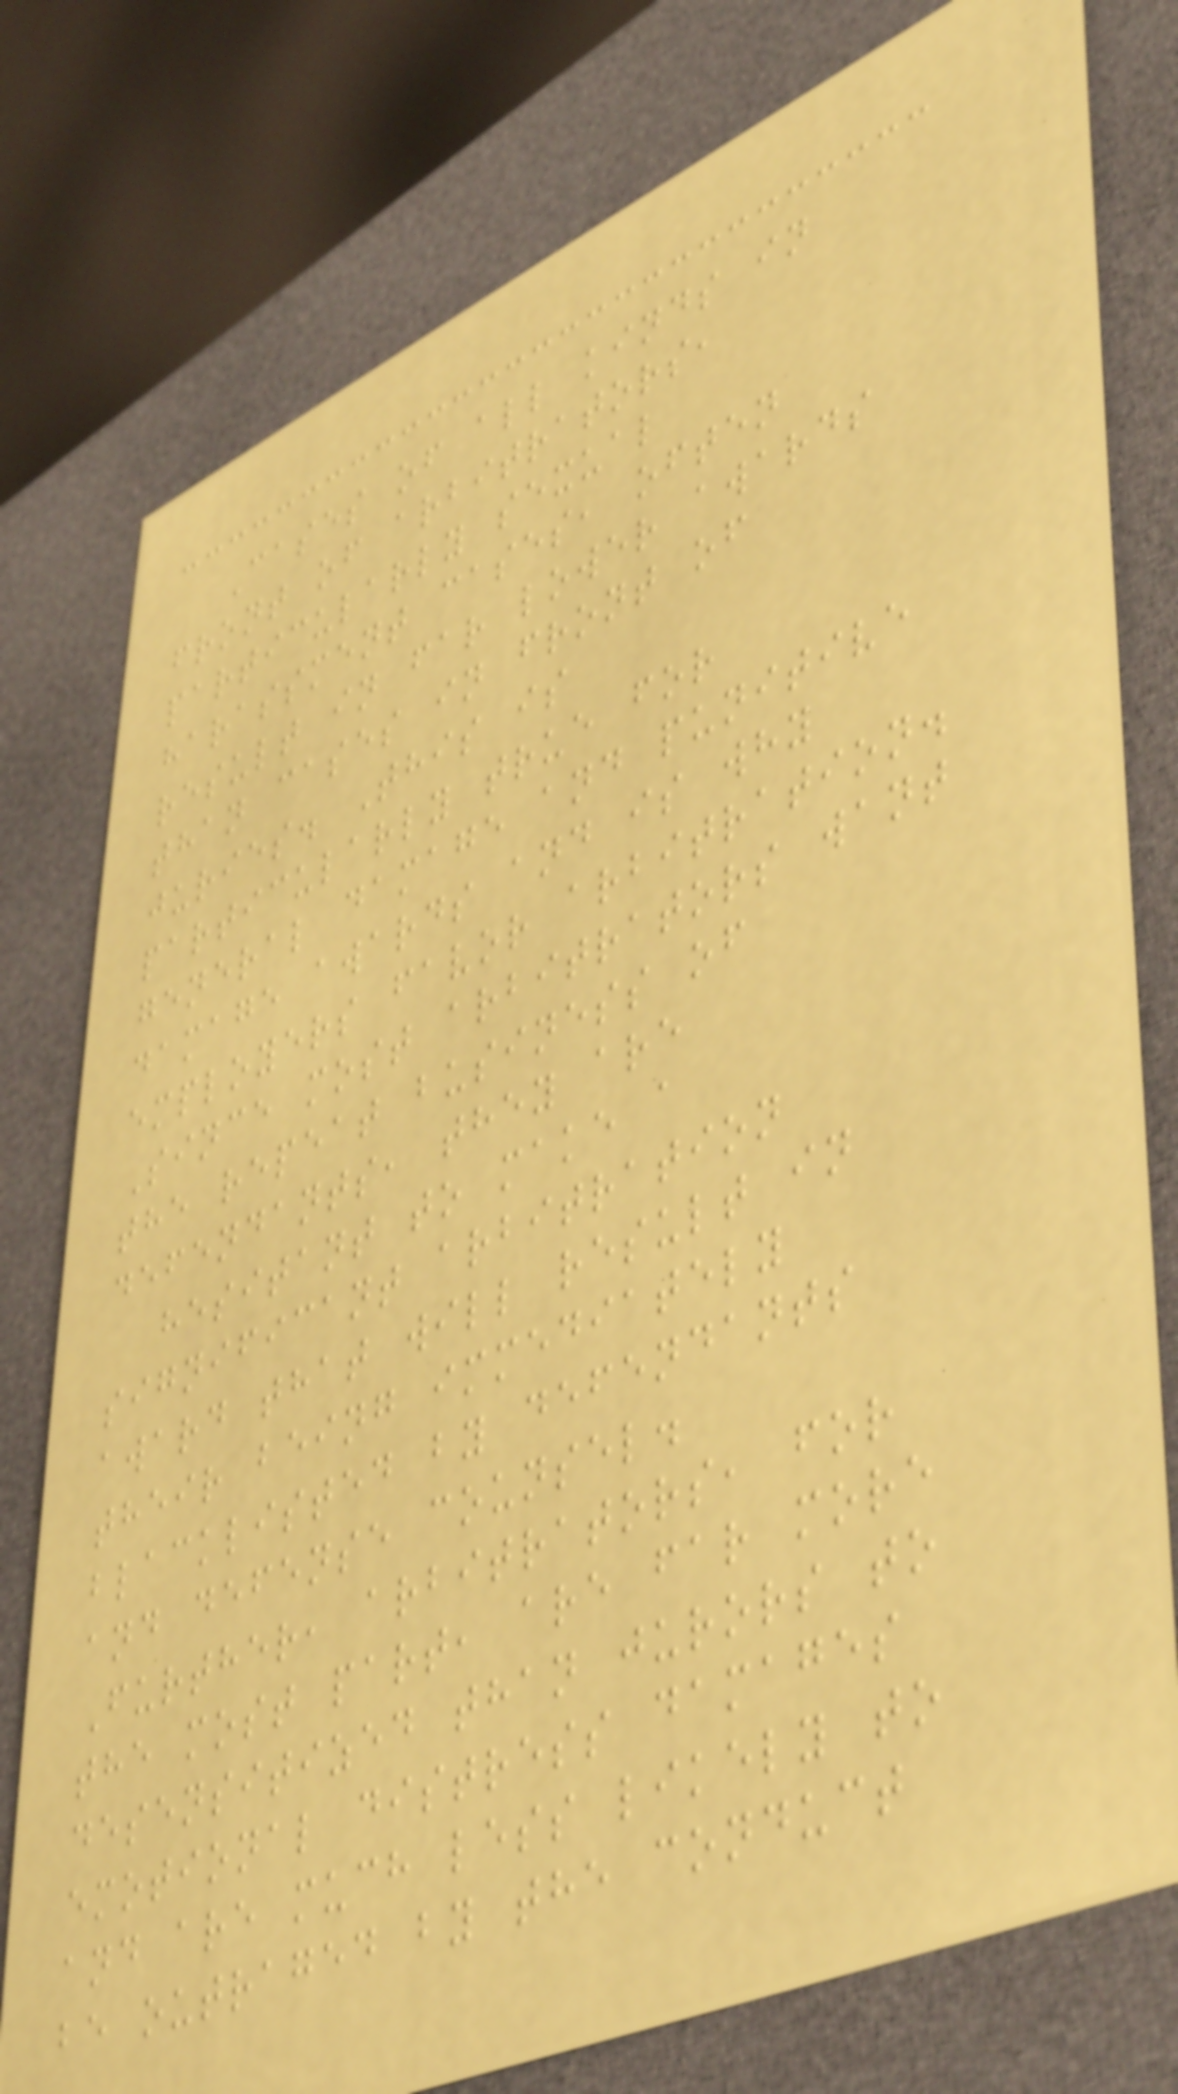Cases of all kinds in
front of arbitrators,
particularly sexual
harassment cases, often
result in far lower awards
than cases in front of
juries. This is
particularly true for
general damage and punitive
damage awards and is why
employers favor arbitration.
Since most arbitrators want
the repeat business of
defendants, they are
hesitant to make a
significant arbitration
award that will result in
their being immediately
blacklisted by defendants
and defense counsel.
Further, arbitrators, for
the most part, are far more
desensitized than jurors to
emotional distress damages
and are much less likely to
be outraged by the conduct
